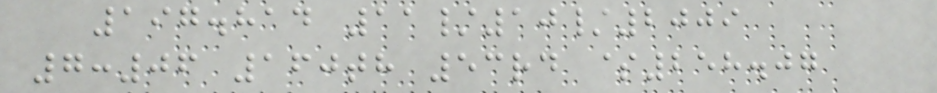197.814 11/10/2009
7:06 160th 53rd $258.07
